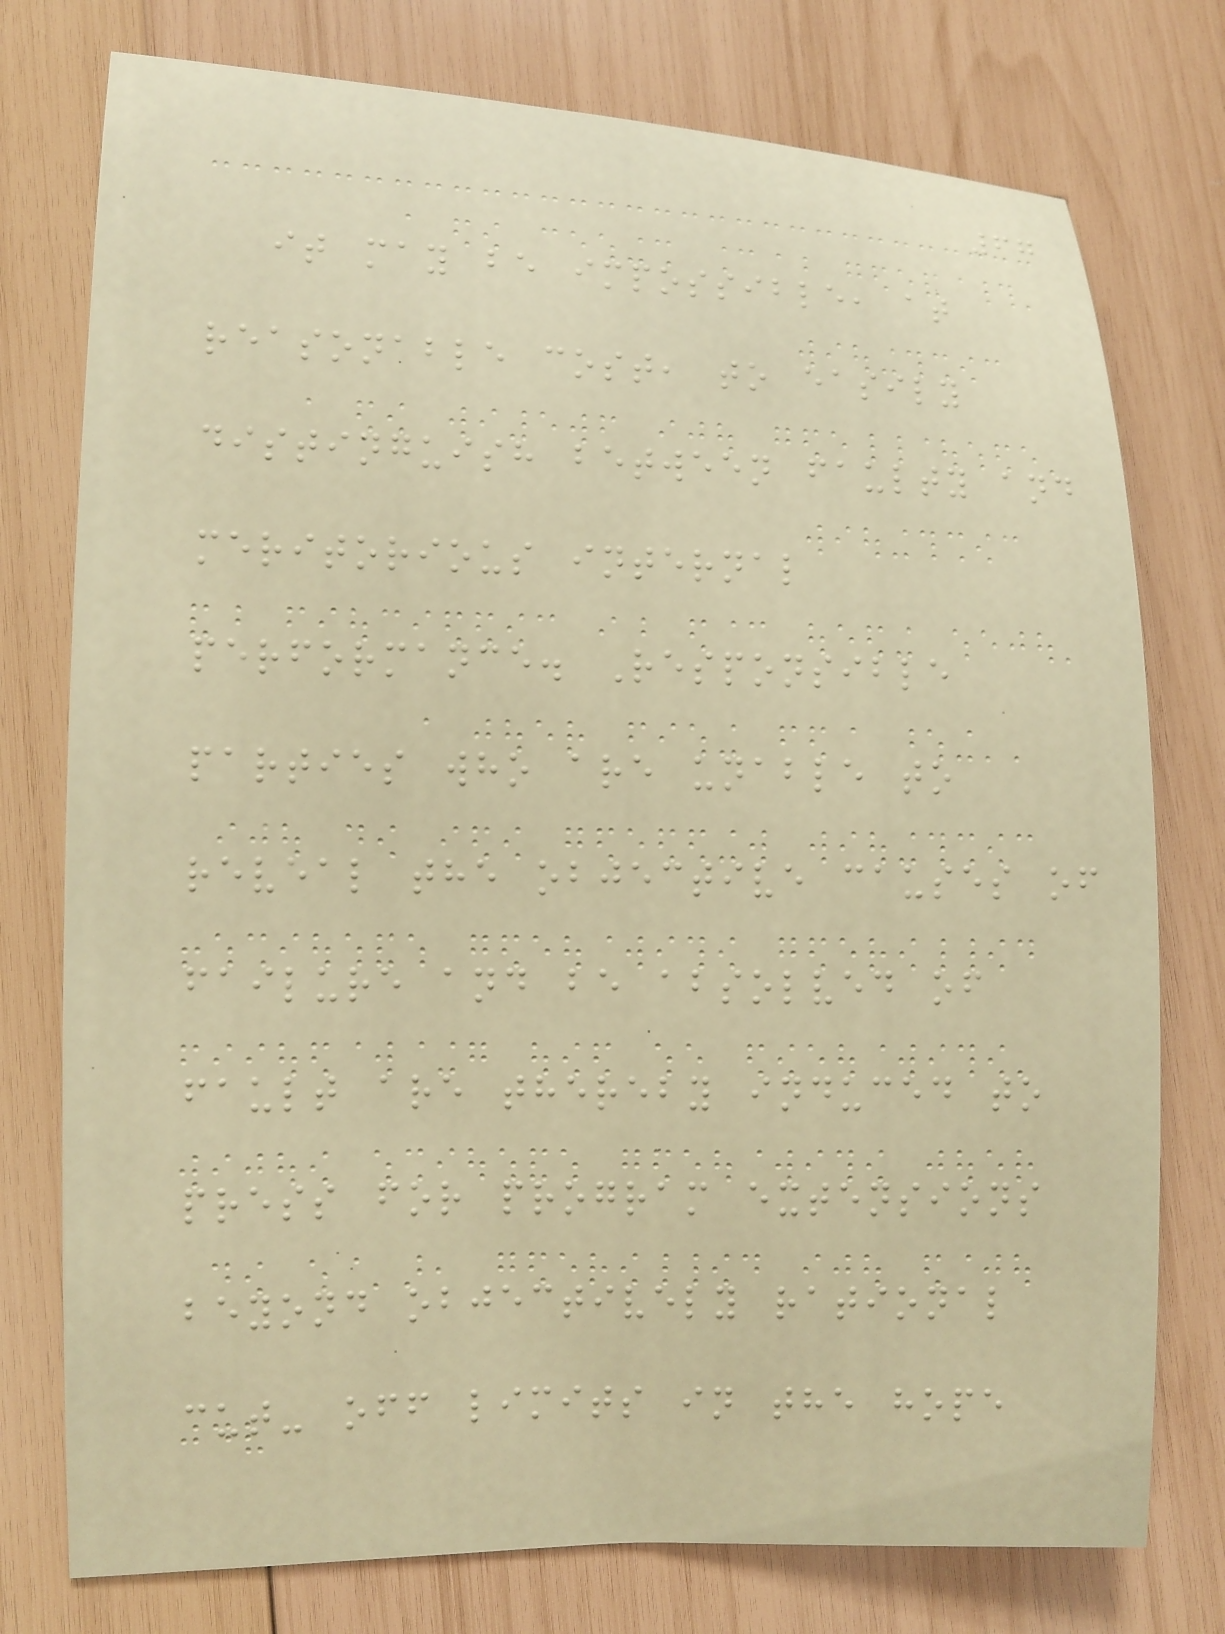67
it may be impossible, at
reasonable cost, to easily
distinguish between faulty and
meritorious internal
performance. Responsible
parties who are unable to
reveal the objective causes of
failure and be absolved of
fault are thereby induced to
press for program extensions
beyond objectively rational
cut- off limits in the hope
